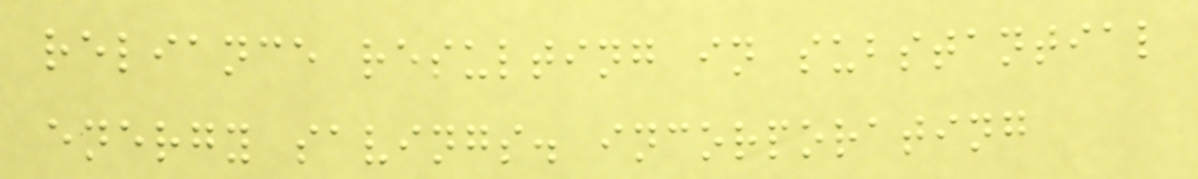reliance resulting in substantial
energy savings. incorporating
